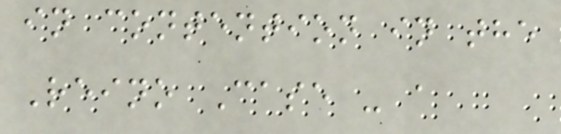in contention in the
Reino Case - a
